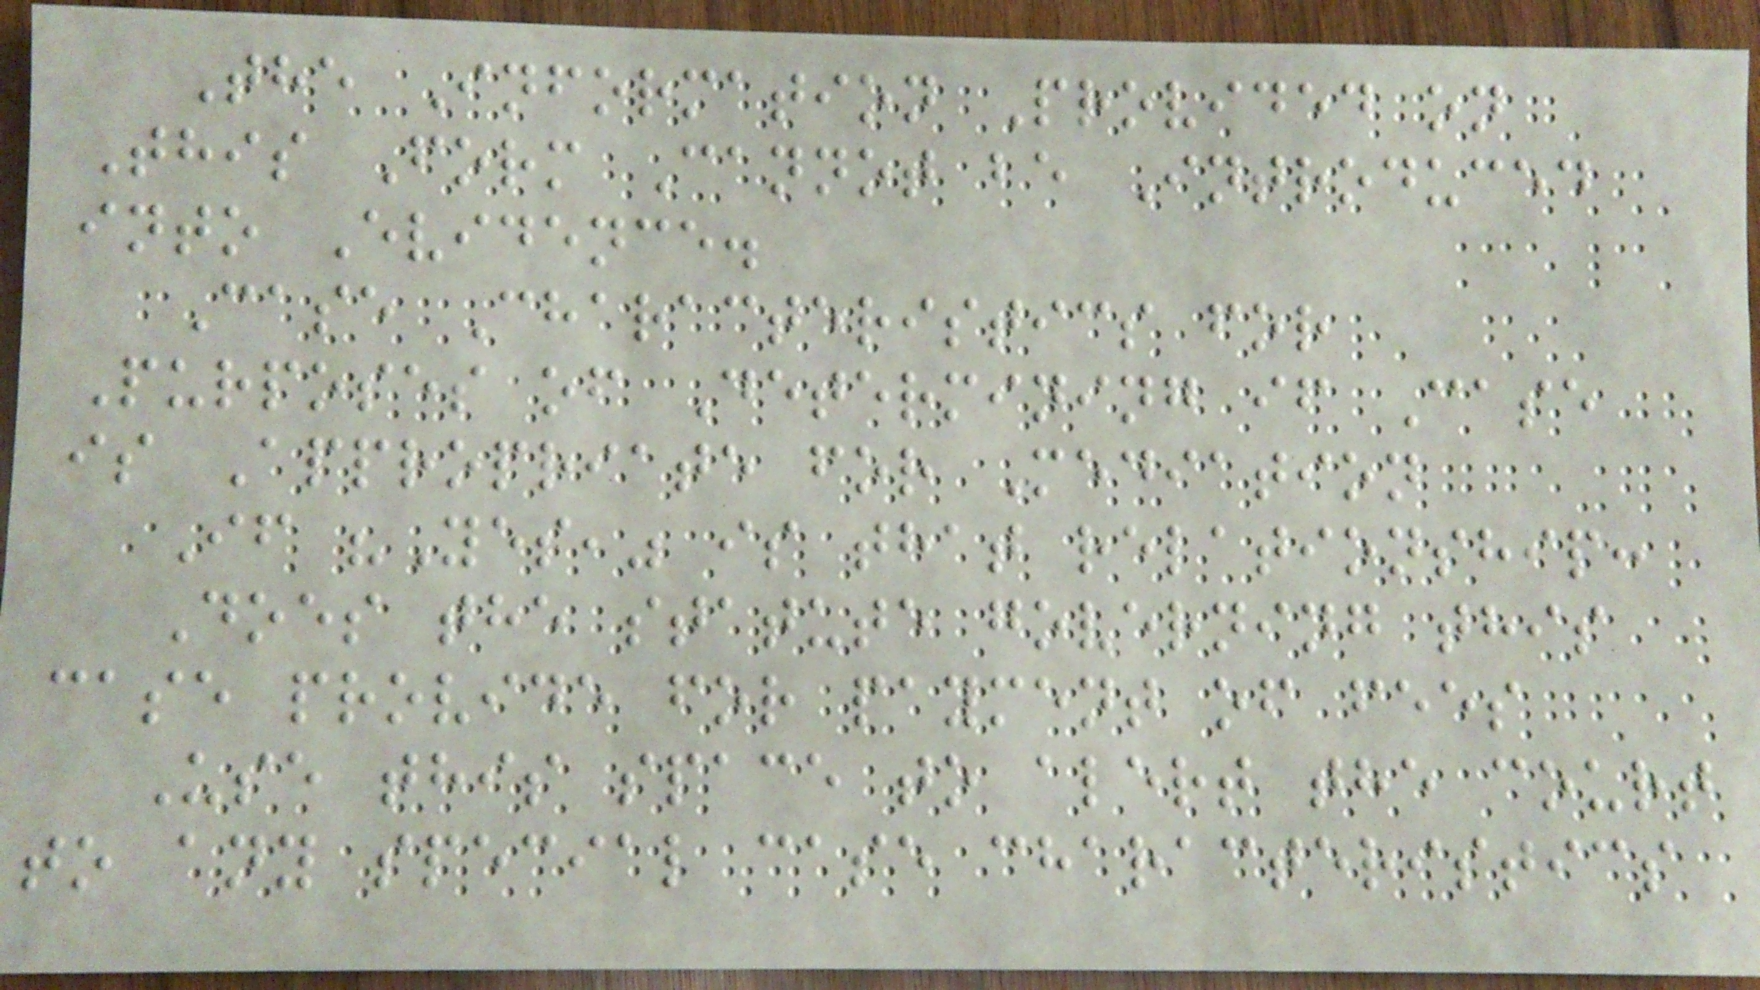The Information Provided on
This Form Cannot be Introduced
into Evidence.
Case Characteristics for
Purposes of Determining if Case
is Appropriate for Mediation
If "Yes," is that relationship:
Does the statute governing this
case provide for payment of fees
Use this space to alert the court
to any special case characteristics
